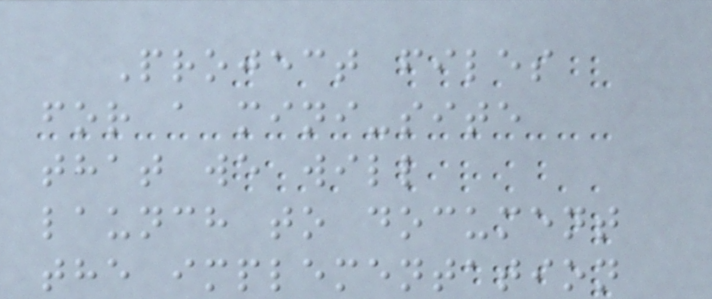Project files
for a mini-site
that we will
launch to document
the implementation
